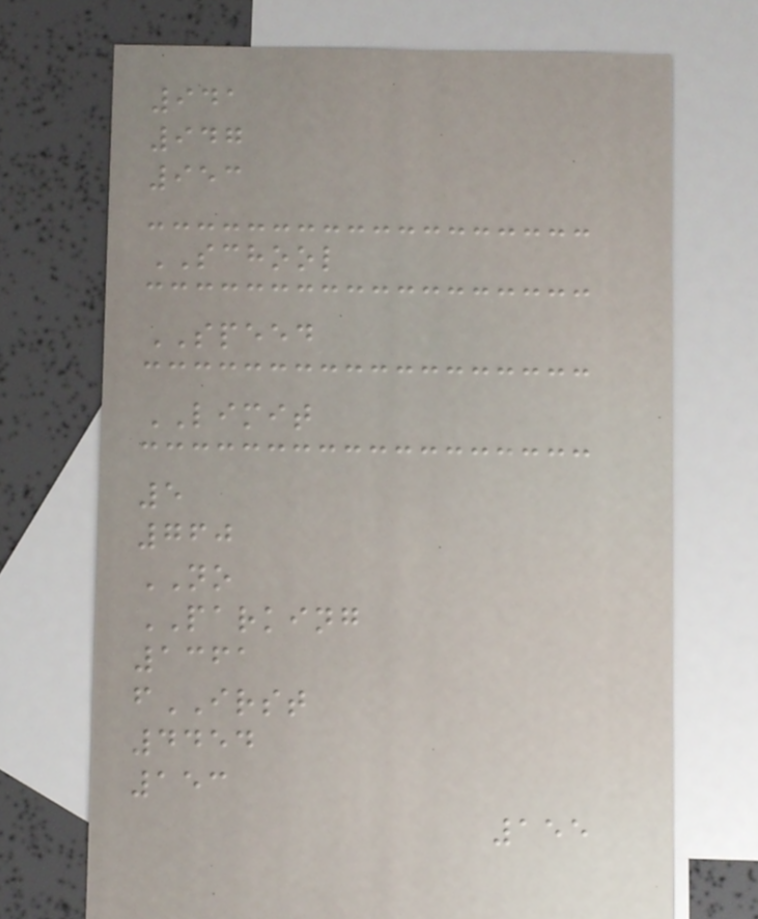941
947
953
SCHOOL
SPEED
LIMIT
5
760
NO
PARKING
1361
fIRST
4454
153
155
